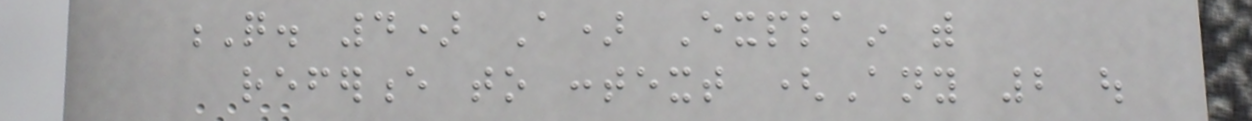Q. 4) A) Explain with
reference to context (Any 2 out
